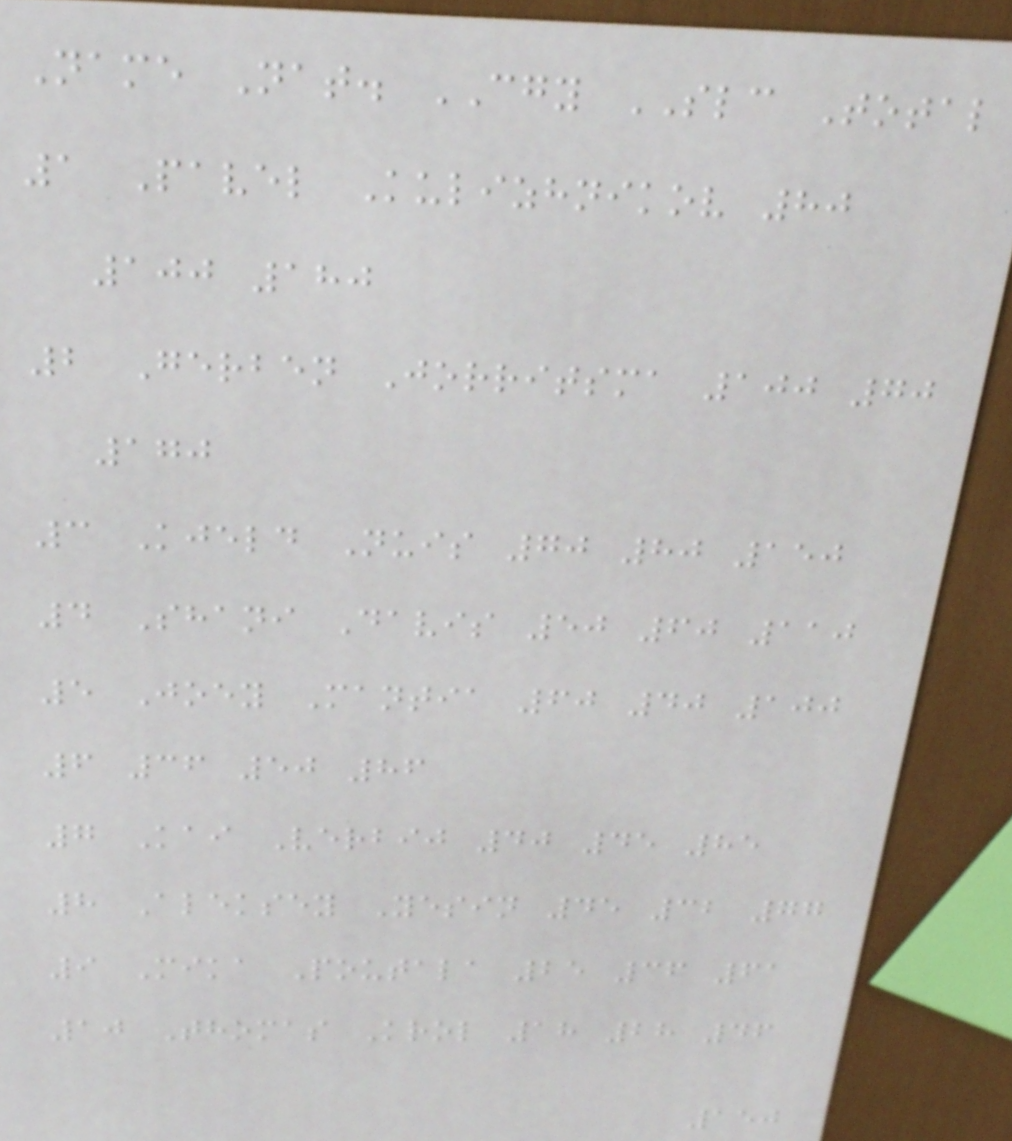Name Nat. CGY SLC Total
1 Pavel Kulizhnikov 80
100 180
2 Gerben Jorritsma 100 70
170
3 Kjeld Nuis 70 80 150
4 Shani Davis 50 60 110
5 Joey Mantia 60 40 100
6 36 50 86
7 Kai Verbij 40 45 85
8 Aleksey Yesin 45 32 77
9 Mika Poutala 25 36 61
10 Thomas Krol 18 28 46
150
